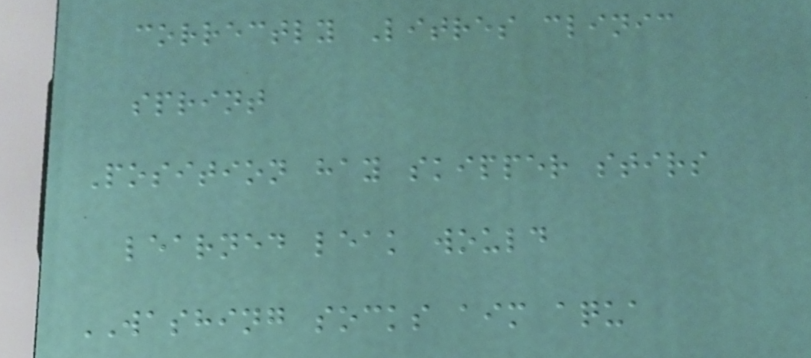correctly Litres clinic
sprint
Position hay skipper stirs
learned leak would
WASHING socks aim aqua
